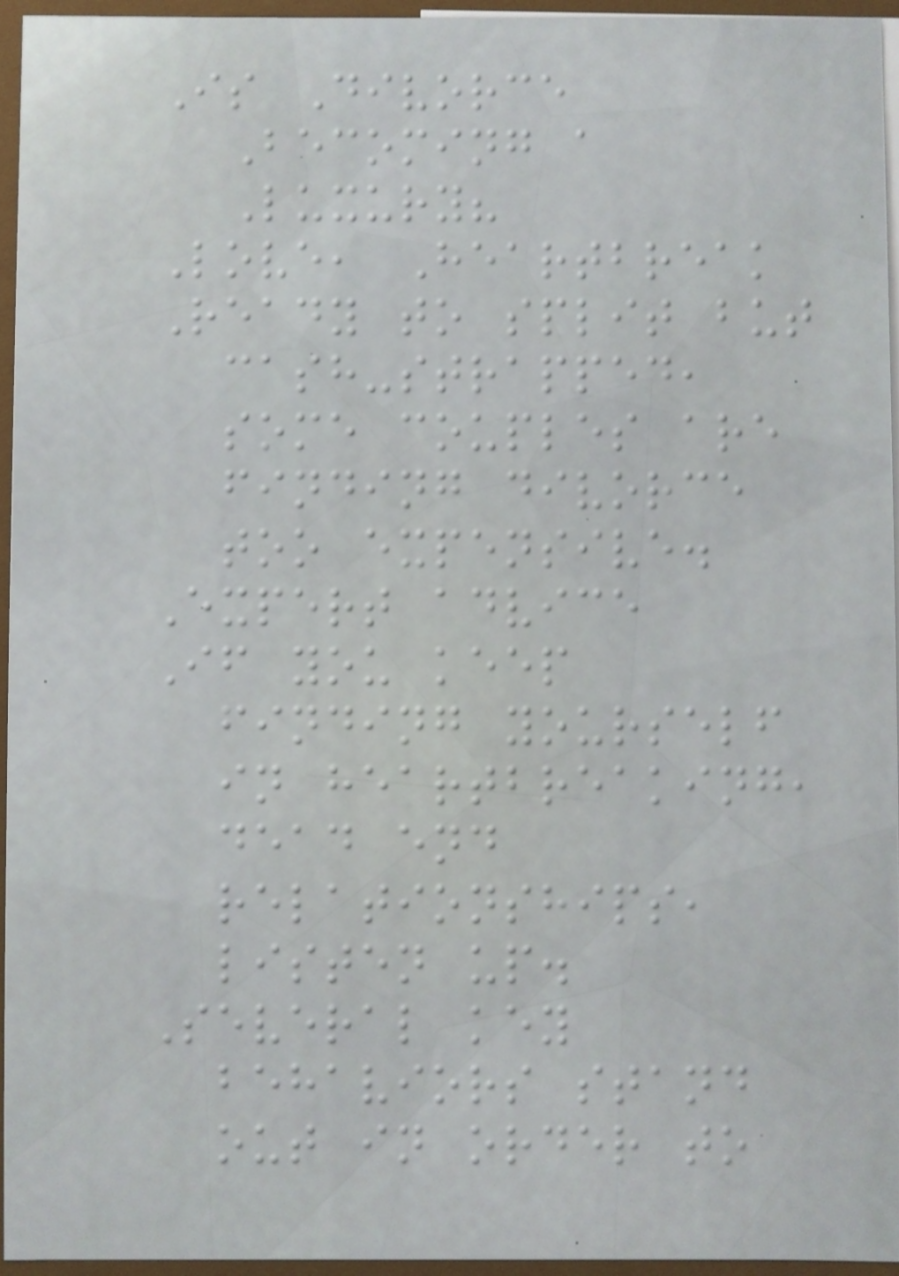Is Divorce
Becoming a
Luxury?
Love, Heartbreak
Ready to split but
cash-strapped,
some couples are
finding divorce
too expensive.
Expert advice
If you keep
finding yourself
in heartbreaking,
dead end
relationships,
listen up.
Several key
behaviors stand
out in order to
